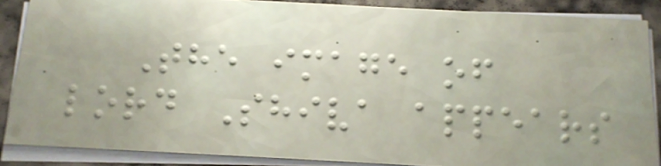The image of
lord Shiva appears
